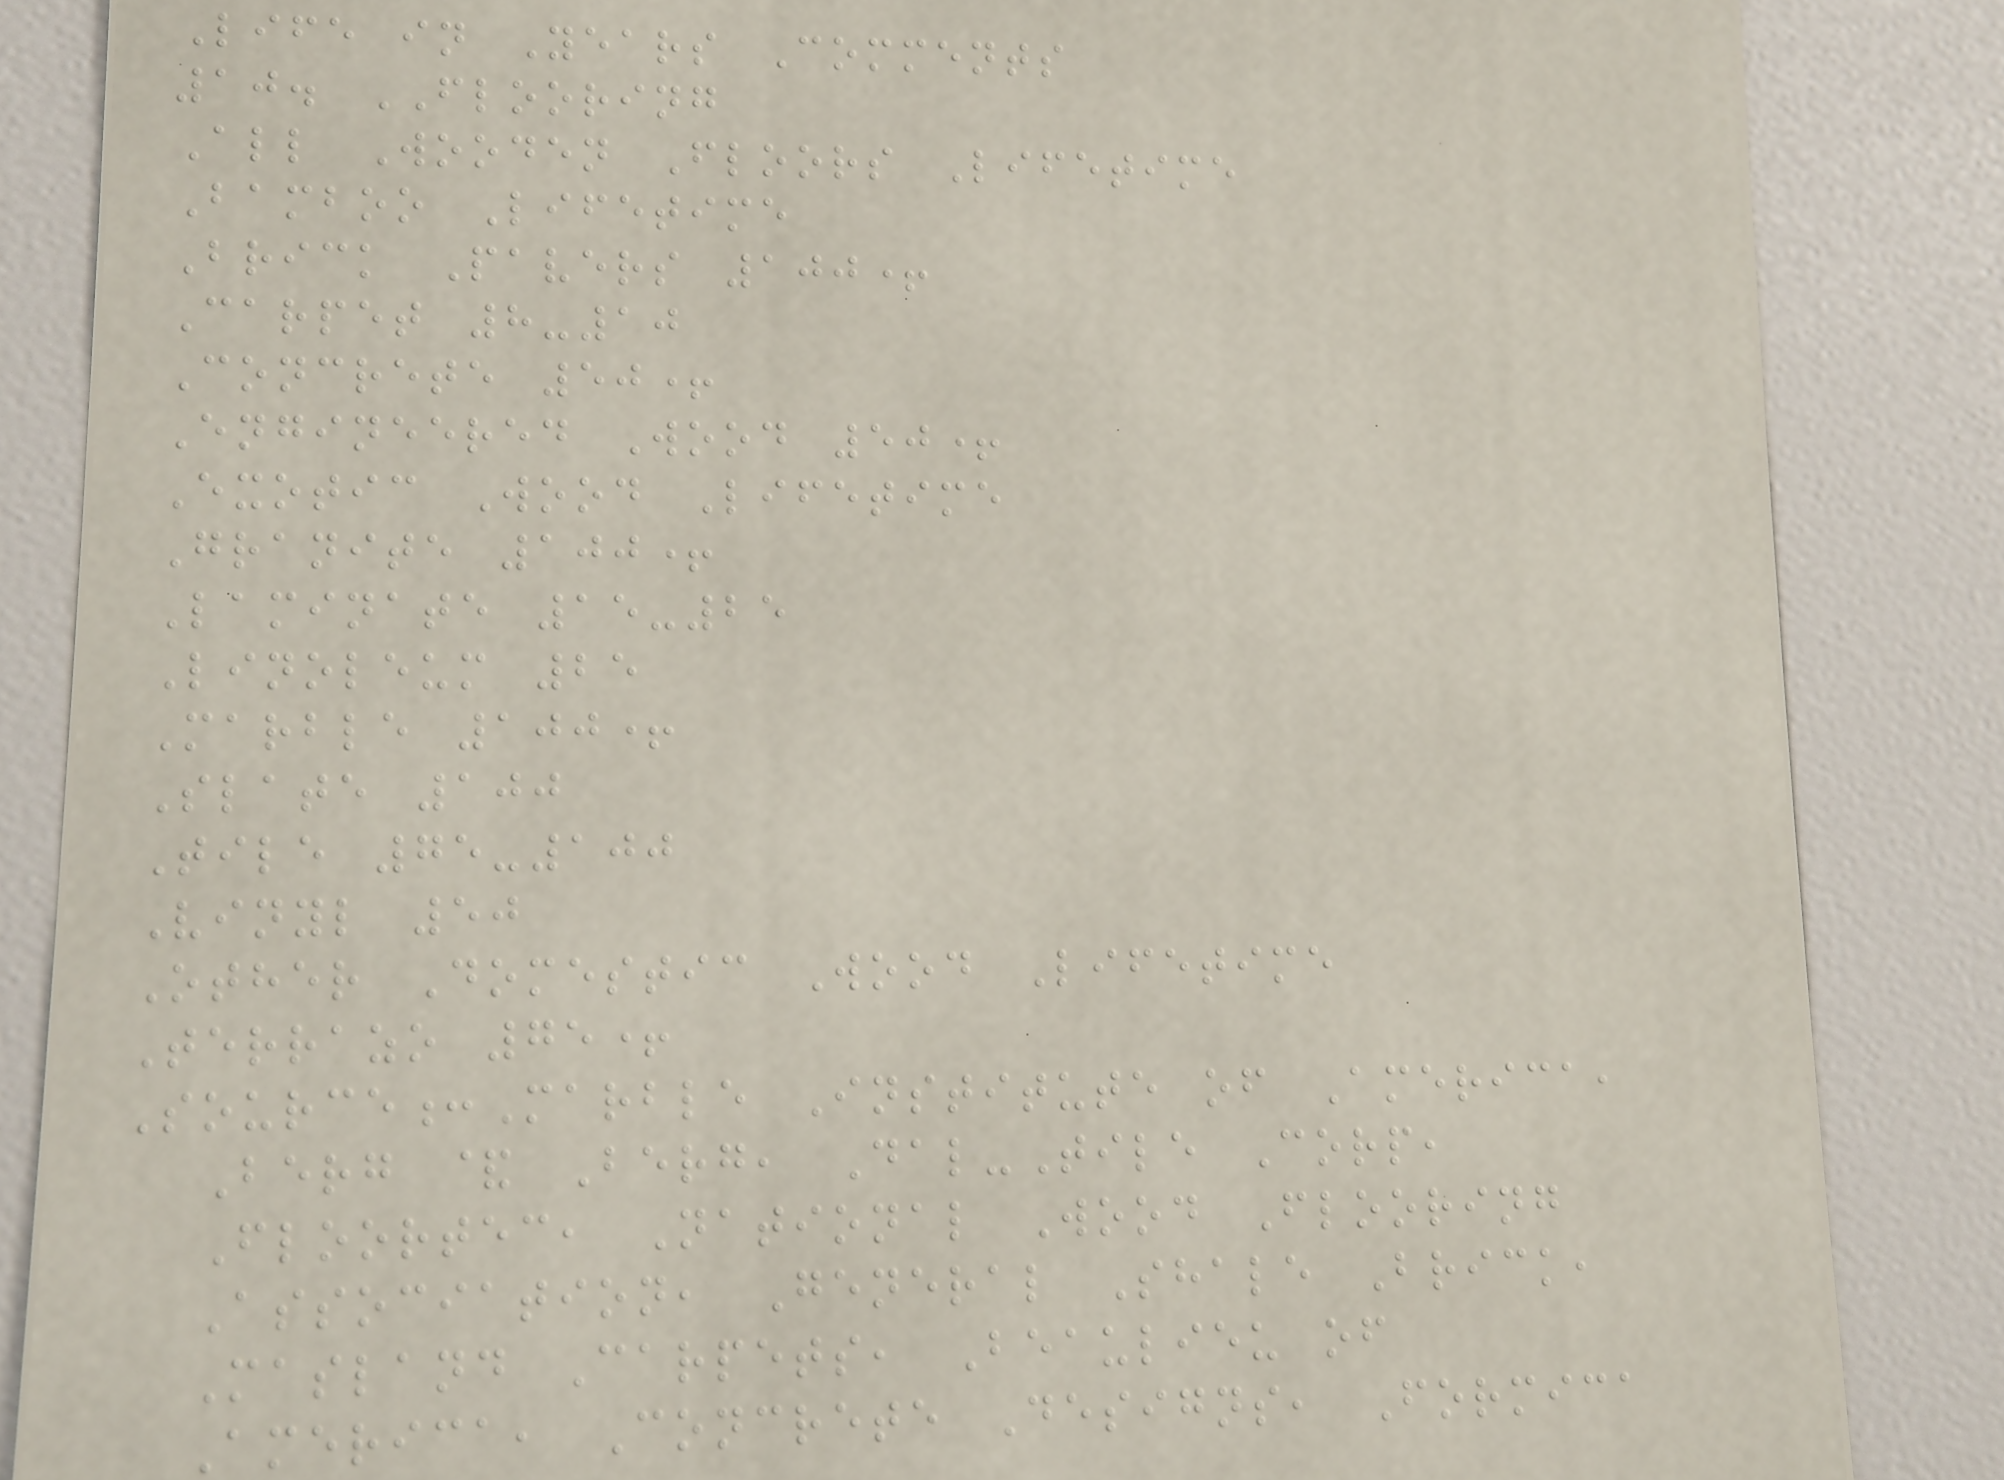Life in Years Comments
10. FLOORING
All Wooden Floors Lifetime
Bamboo Lifetime
Brick Pavers 100+
Carpet 8-10
Concrete 50+
Engineered Wood 50+
Exotic Wood Lifetime
Granite 100+
Laminate 15-25
Linoleum 25
Marble 100+
Slate 100
Tile 75-100
Vinyl 50
Other Domestic Wood Lifetime
Terrazo 75+
Source:Marble Institute of America,
Berg & Berg, Dal-Tile Corp,
Floortec, National Wood Flooring
Association, General Shale Brick,
Masland Carpets, Beaulieu of
America, Concrete Designs, Formica
